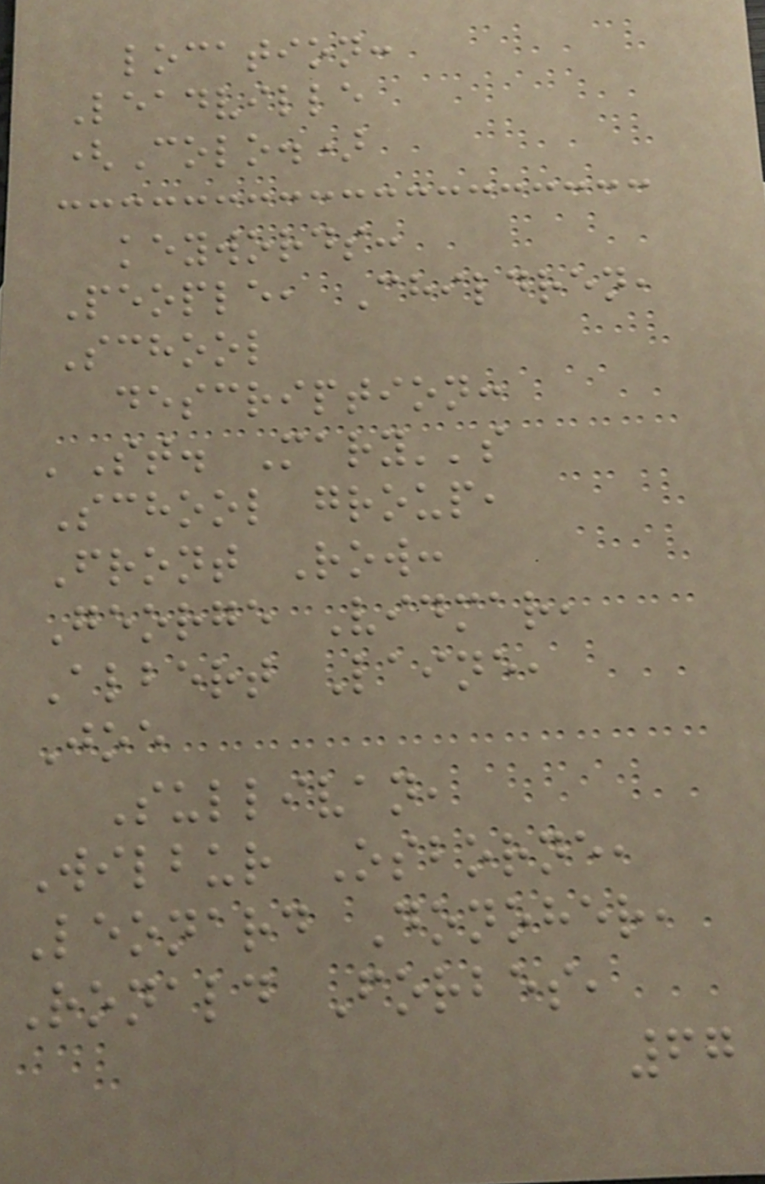location:
Leadville
(Colo.)
keywords:
People, Children,
School
description:
'St. Mary''s
School group,
Front Row:
George Vidmar,
Albert Laine,
Joe
Sullivan,
Wilbur Osborne,
Leonard Donoher,
Ronald Forbes,
67
